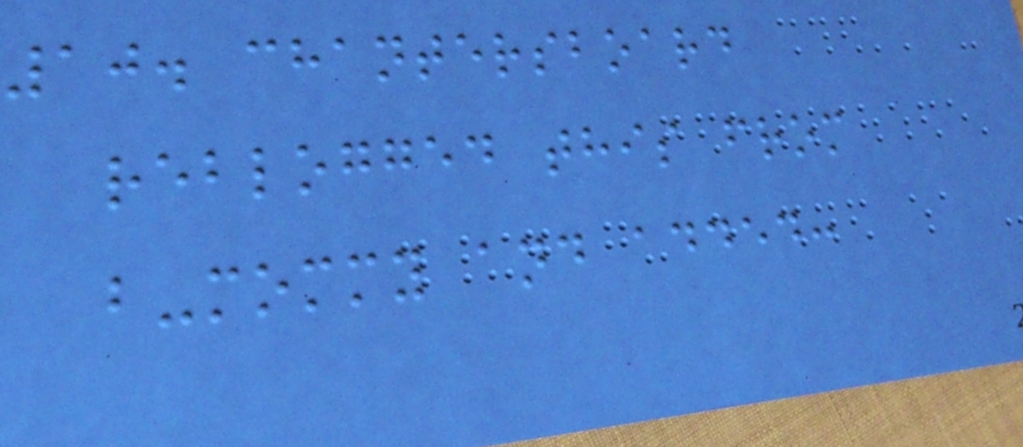10. chantersboard
reblogged this from
b-mommy and added:
